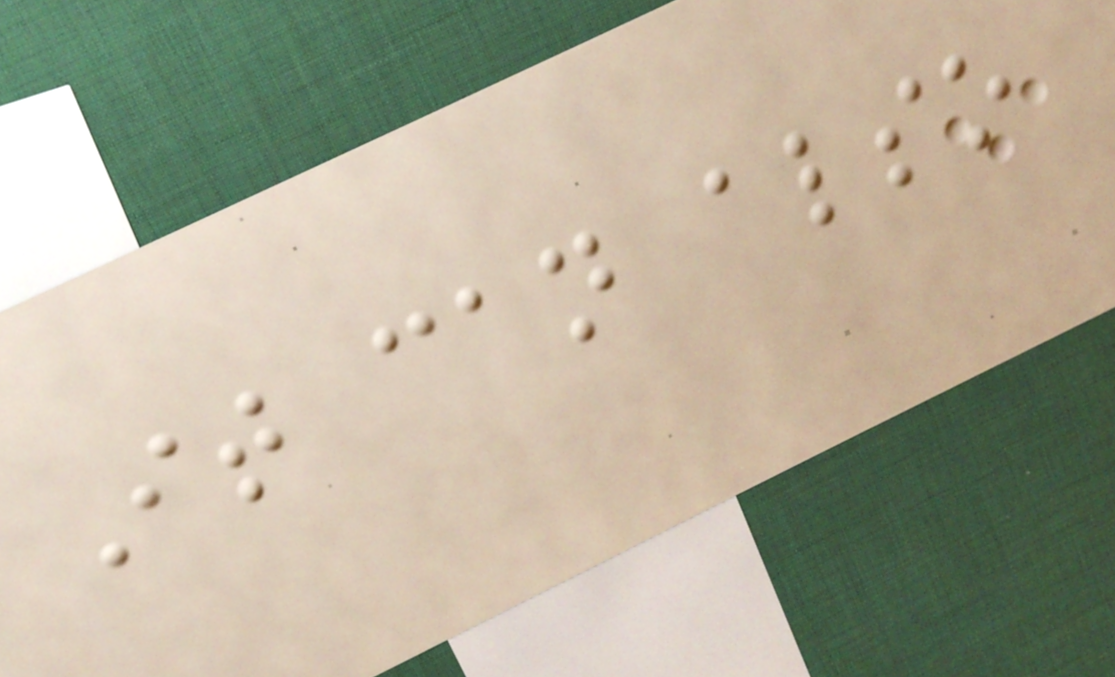It can also
